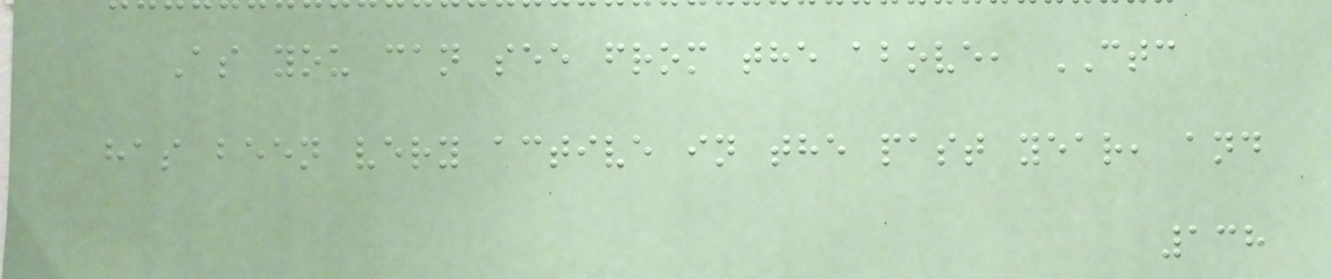As you can see from the above, CTC
has been very active in the past year, and
138
